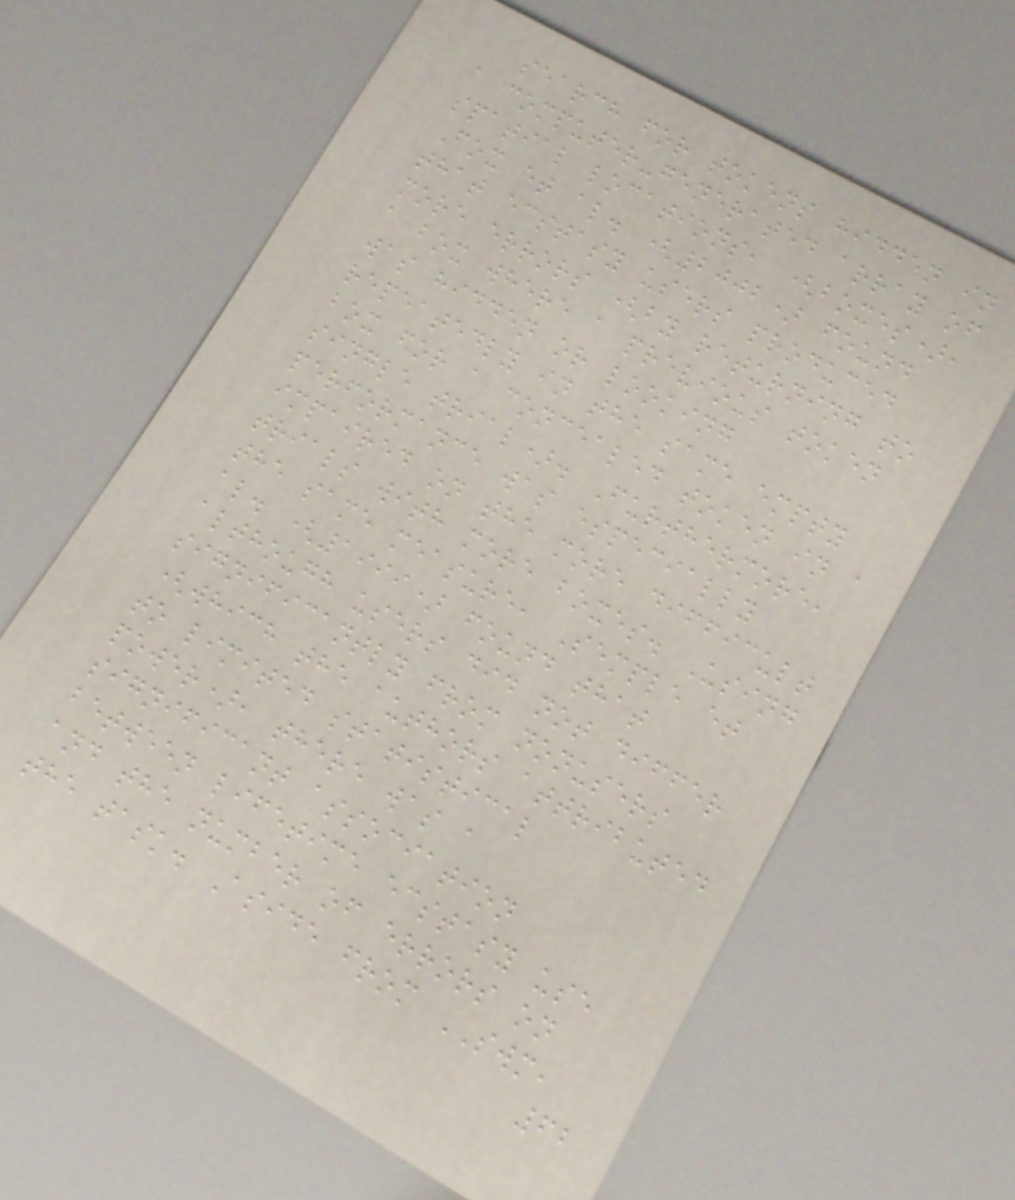search for tokens hidden in
a computer-generated array of
spatial locations, (boxes),
Fox et al. (2002) found
that ecstasy users produced
more errors (by returning to
a box where a previous token
was hidden or looking
repeatedly in the same empty
box for a concealed token in a
single trial). Furthermore,
performance was especially
impaired on the more difficult
trials with more boxes. Using
the same measure, Semple et
al. (1999) found that
although users did not differ
significantly from nonusers
(which the authors attributed
to limited statistical
power), there was a
significant association
between lifetime ecstasy use
and the number of errors on
the task. Aside from SWM,
62
